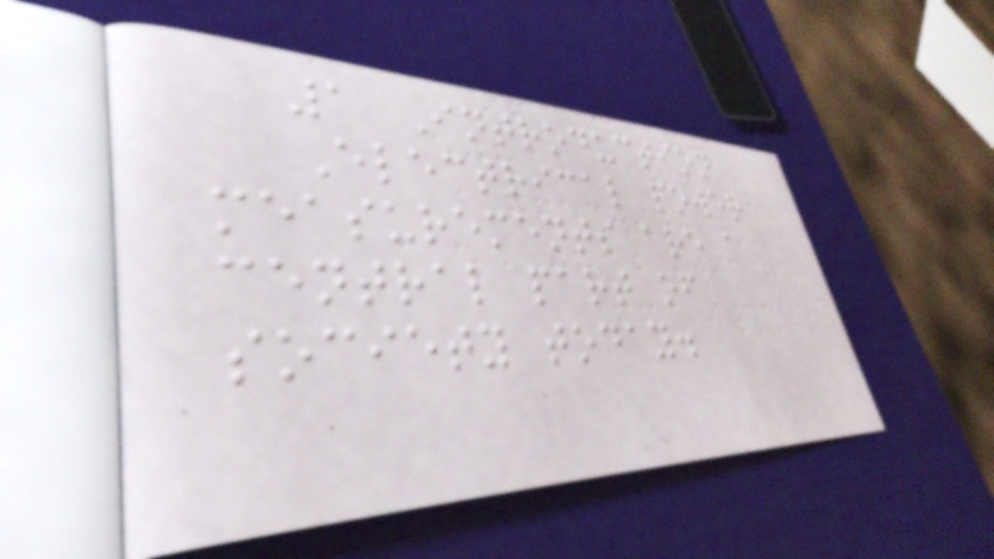1 Introduction
Electrical power
measurements are a
central part of
society today.
